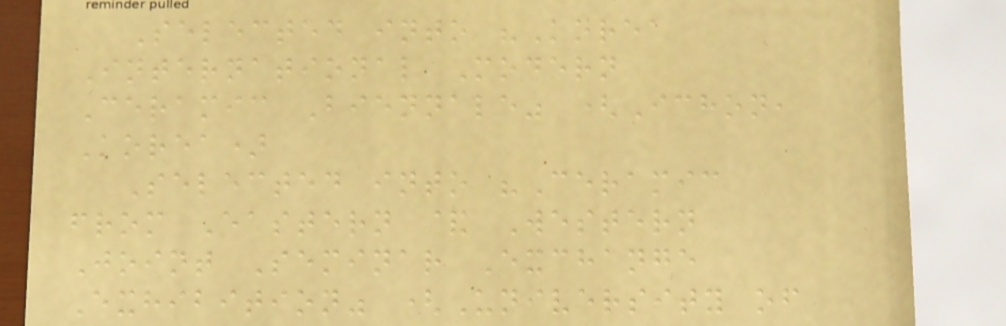Selected into "Korea
International Modern
Ceramic Biennale" (Ichon,
Korea)
Selected into "Ceramic
from Eastern & Western
Joint Seminar Exchange
Exhibition" (University of
